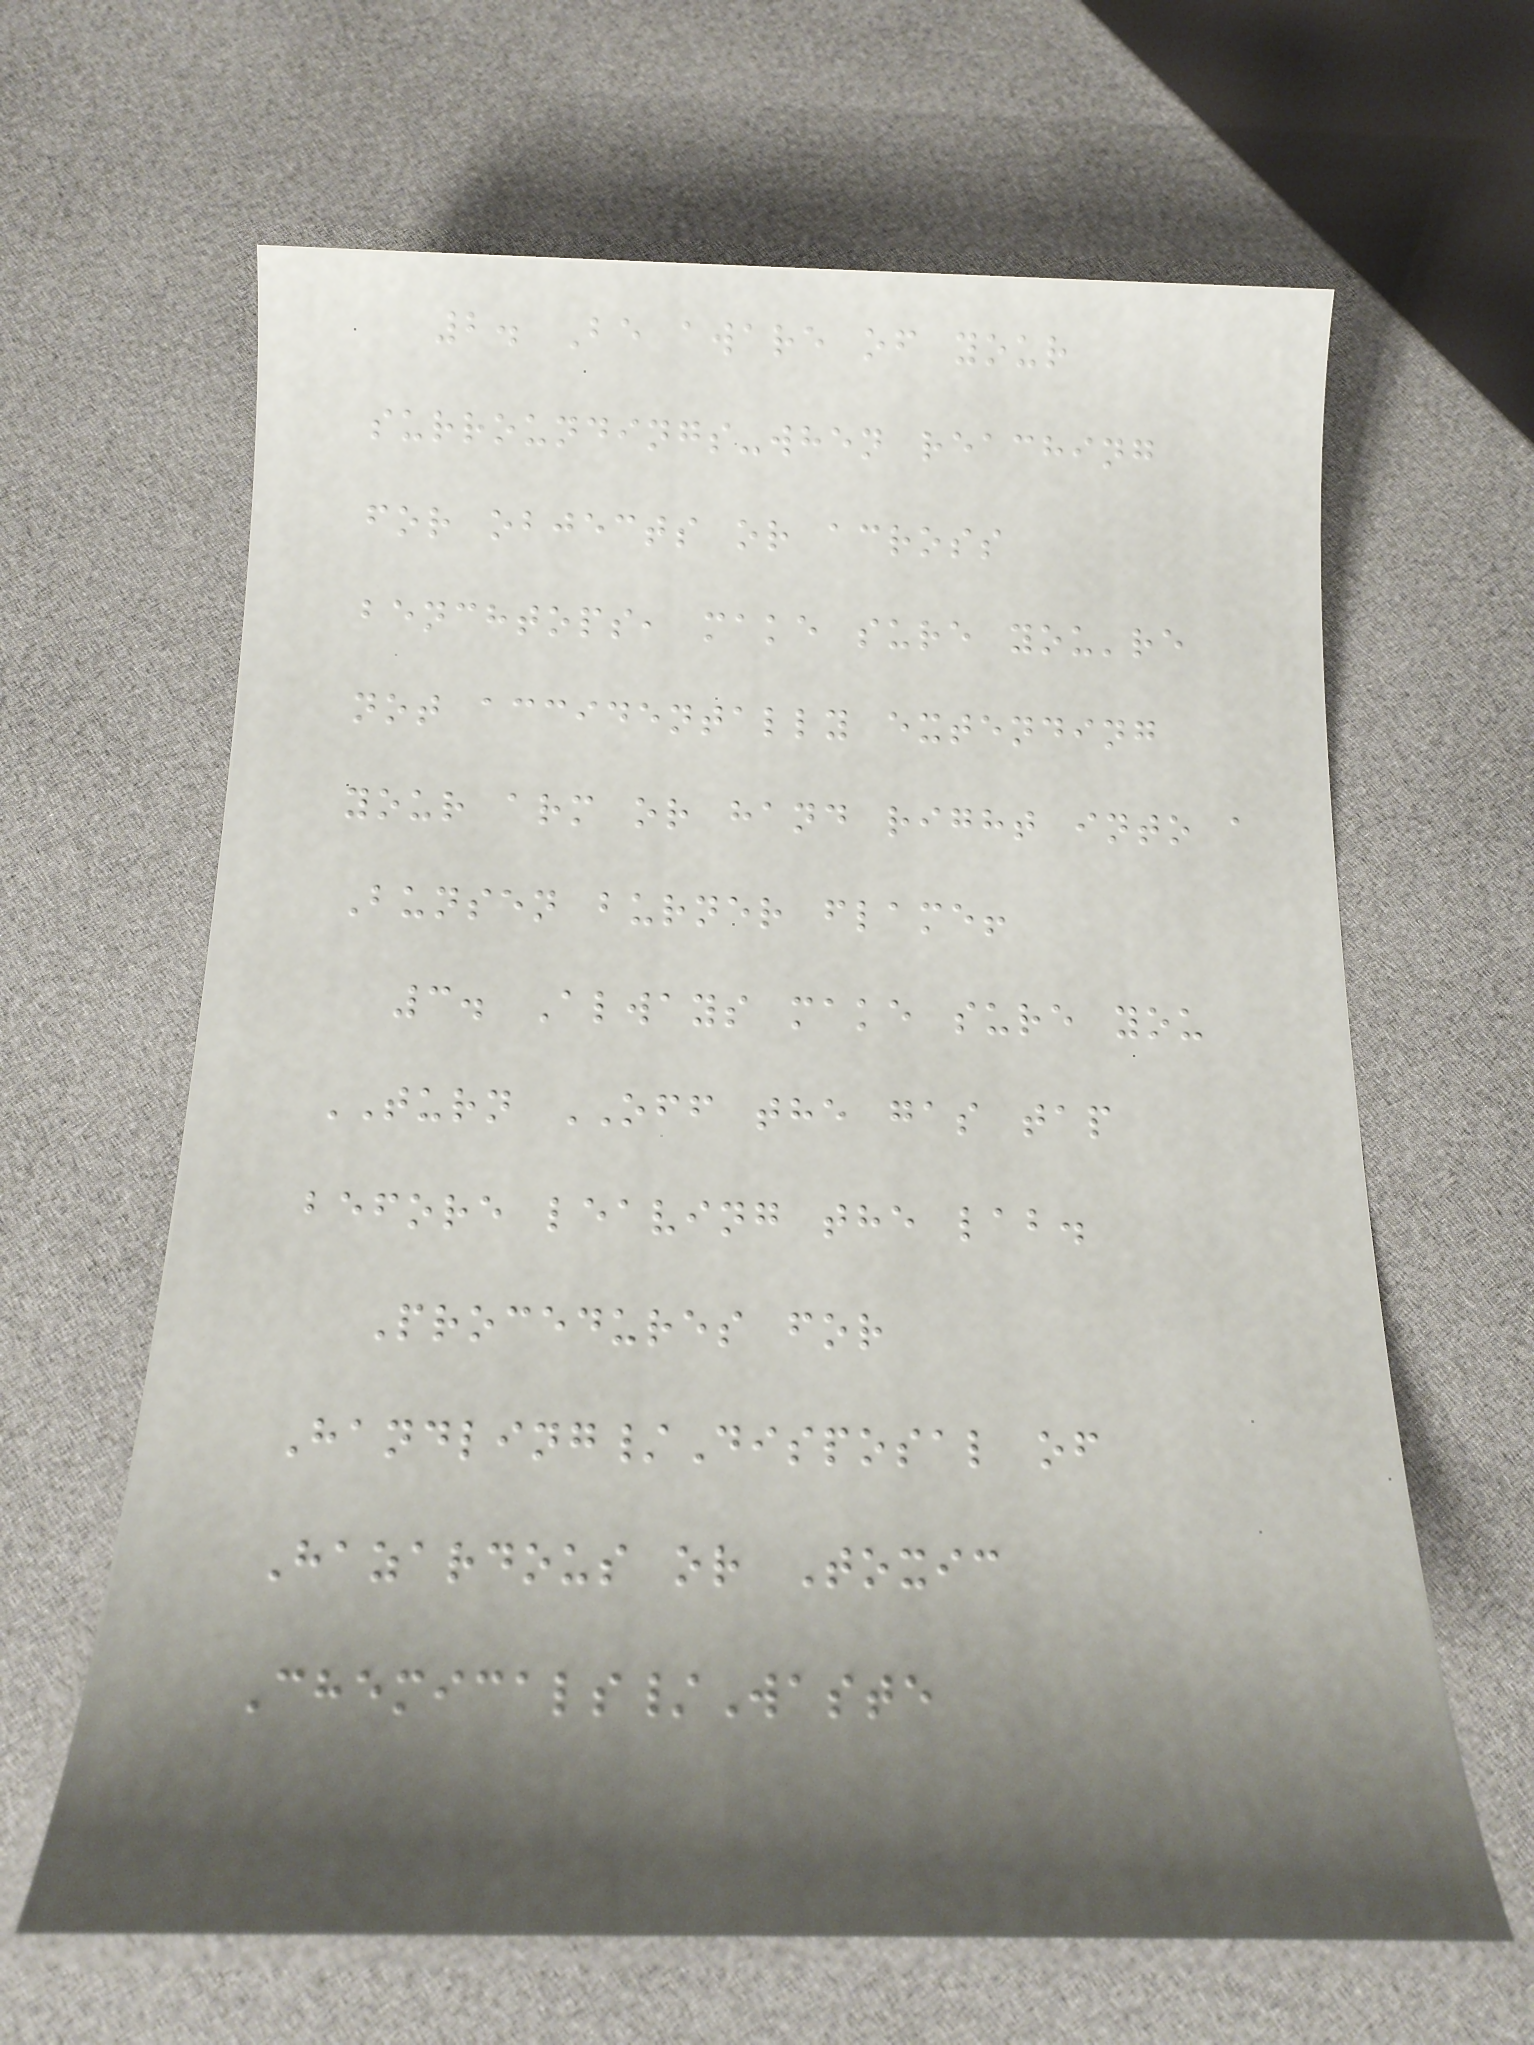2. Be aware of your
surroundings-when reaching
for objects or across
benchtops, make sure you're
not accidentally extending
your arm or hand right into a
Bunsen burner flame!
3. Always make sure you
TURN OFF the gas tap
before leaving the lab.
Procedures for
Handling/Disposal of
Hazardous or Toxic
Chemicals/Waste
